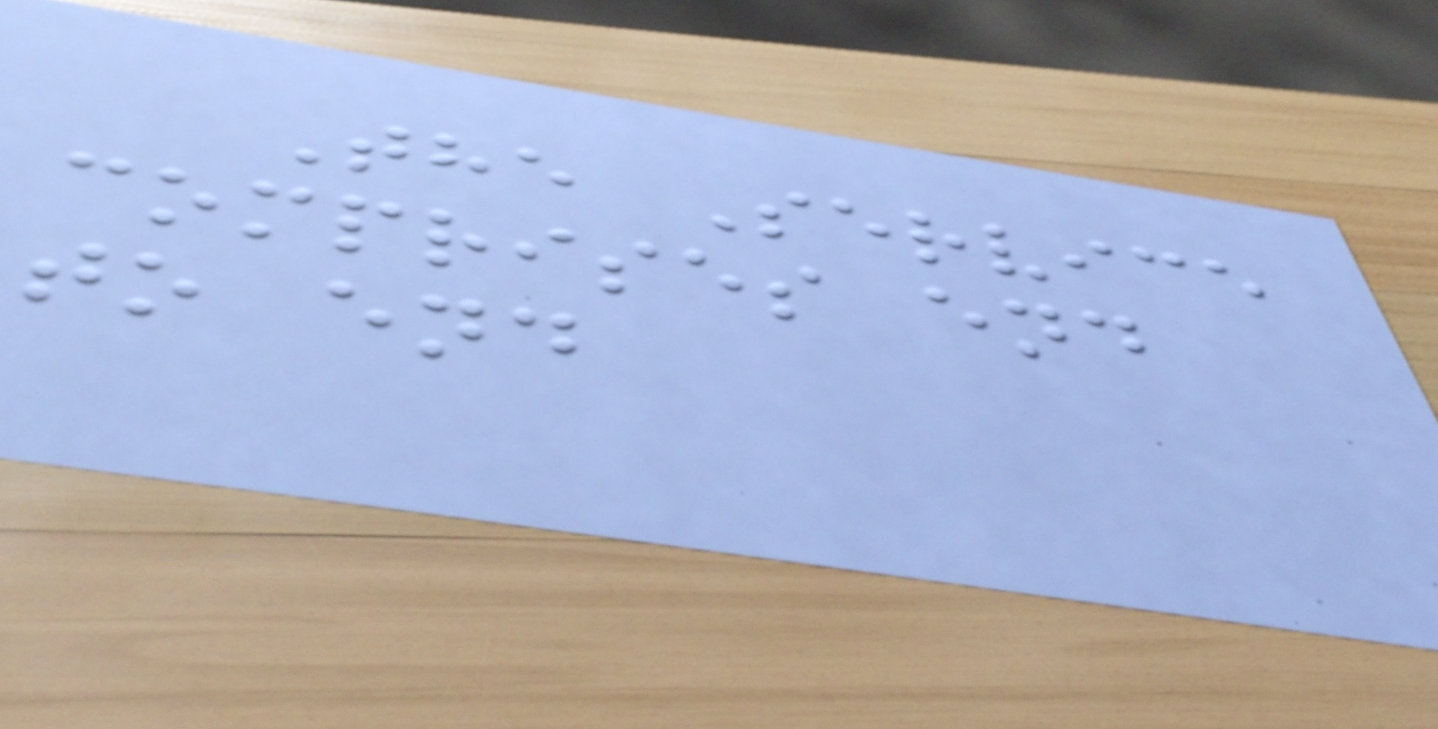The Service
comprises end
to end
